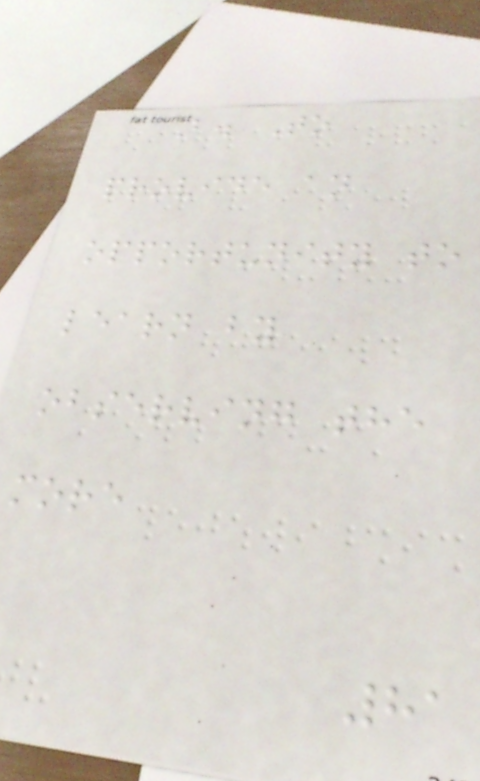B. To
provide an
opportunity to
learn by
observing the
more
81
